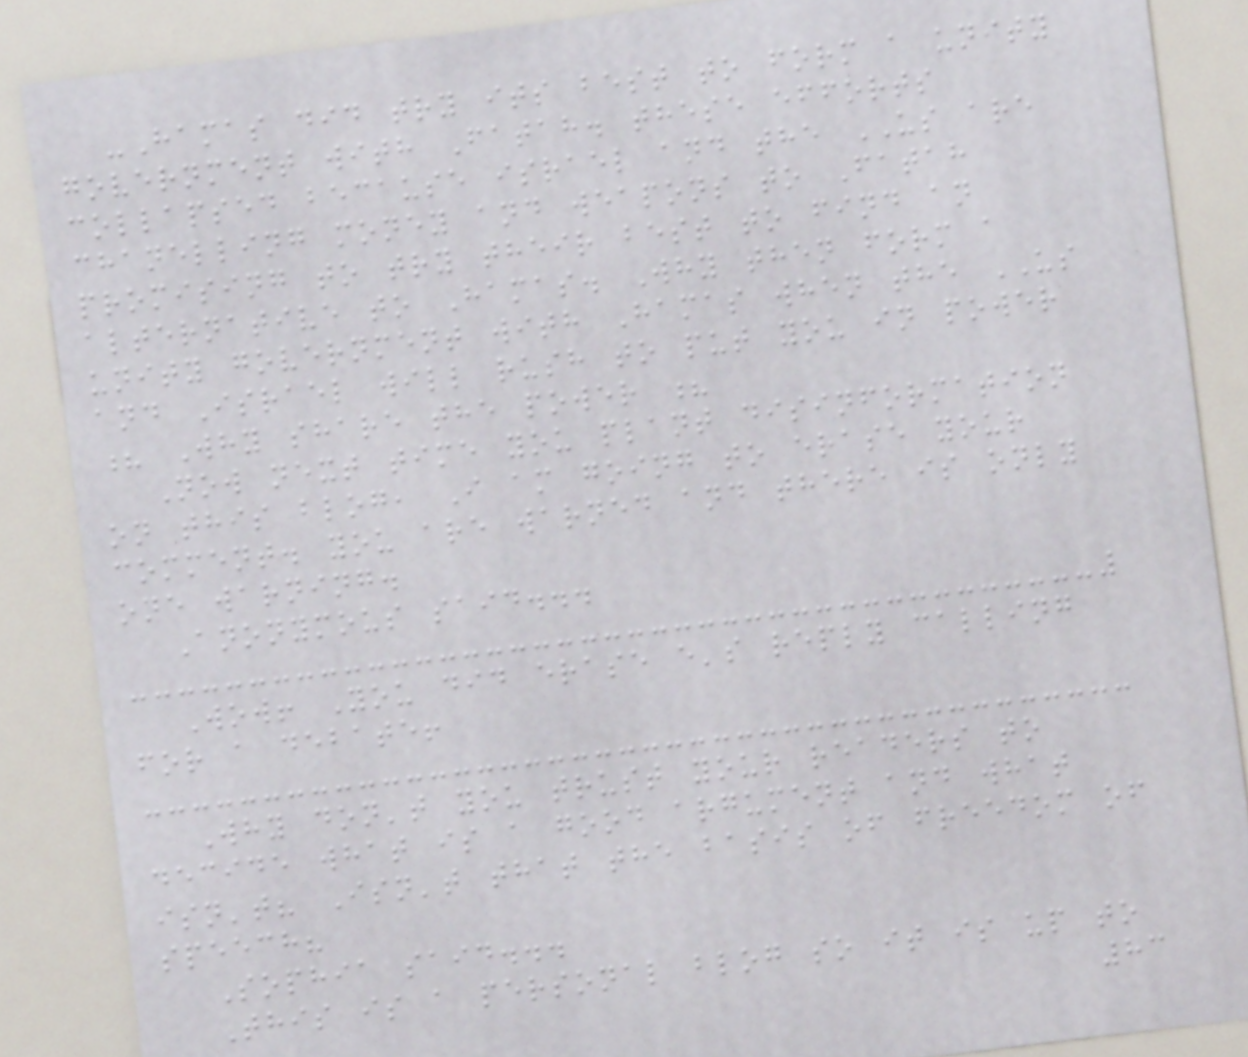-Hamas did try its best to form a unity
government with Fatah. these efforts
collapsed because israel and the US are
chanelling money and weapons to Fatah
promising to try their best to find an
alternative to Hamas. Why then form a
unity government with Hamas when the US
and Israel will rush to put you in power
? Why share the power ?
Now next time you plant disinformation
on this blog, I am going to erase your
comment. you are warned and there is only
one warning.
Anonymous said...
Wow! You did erase e's reply calling
for a debate!
Why don't you trust your readers to
decide what is a good argument and what
isn't? Isn't that the basis of freedom of
speech?
Sophia said...
This is a personal blog so it is up to
83
